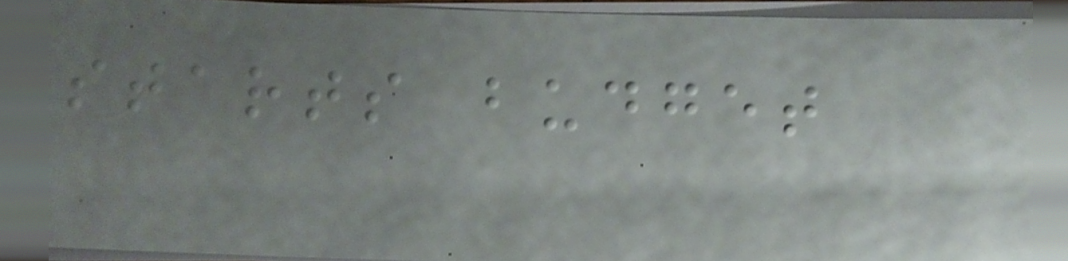starts budget
